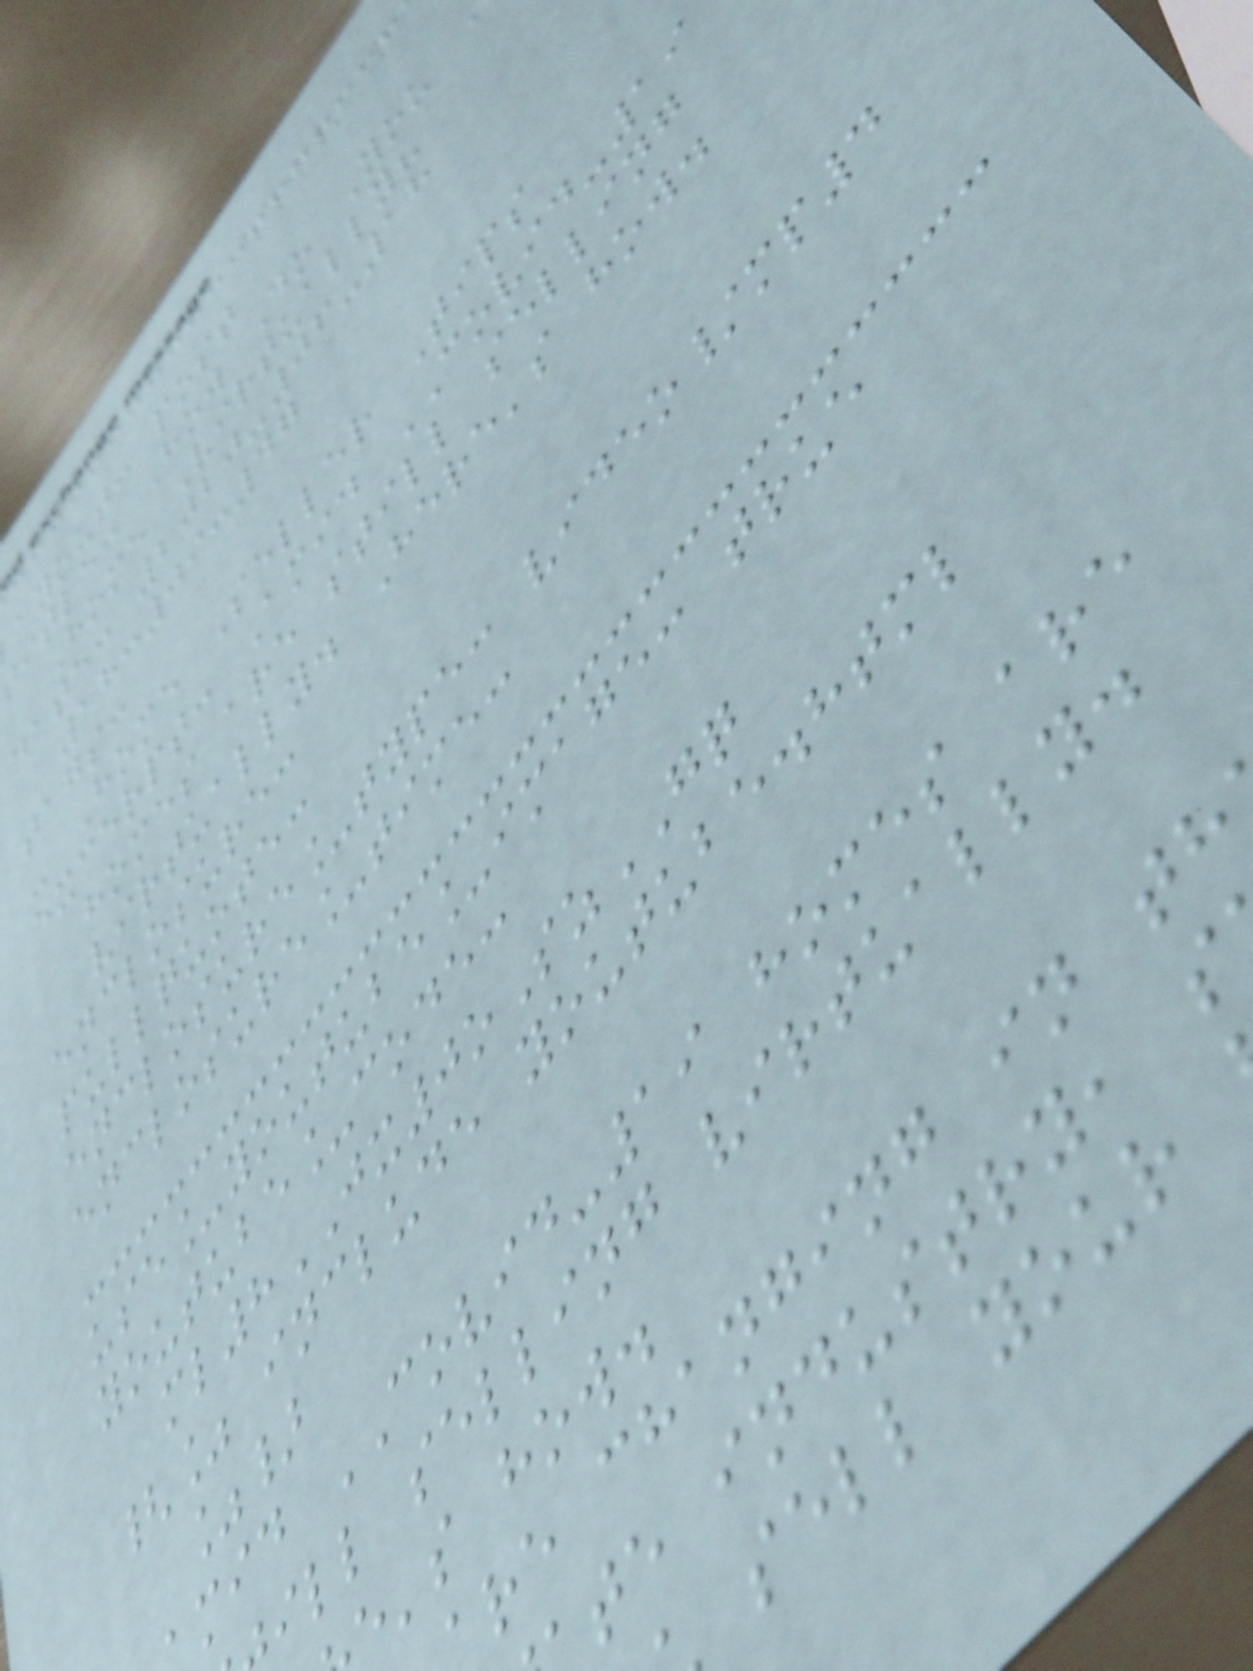ayout: post
itle: How Do You
Home Virtually?
date: 2020-06-18
18:09:47
tags:
- Home Seller Tips
excerpt: Amid COVID-19
homes are still selling
virtually. Here's how.
enclosure:
pullquote:
enclosure_type: video/mp4
enclosure_time:
use_youtube_image: true
youtube_code:
ml8JX0oSzGQ
{% include youtube.html
%}
mid COVID-19 homes are
ill selling virtually.
e's how.
re changing in th
te industry, s
sell your
